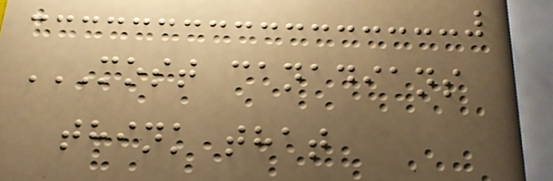MOST CANADIANS
THINK THAT
